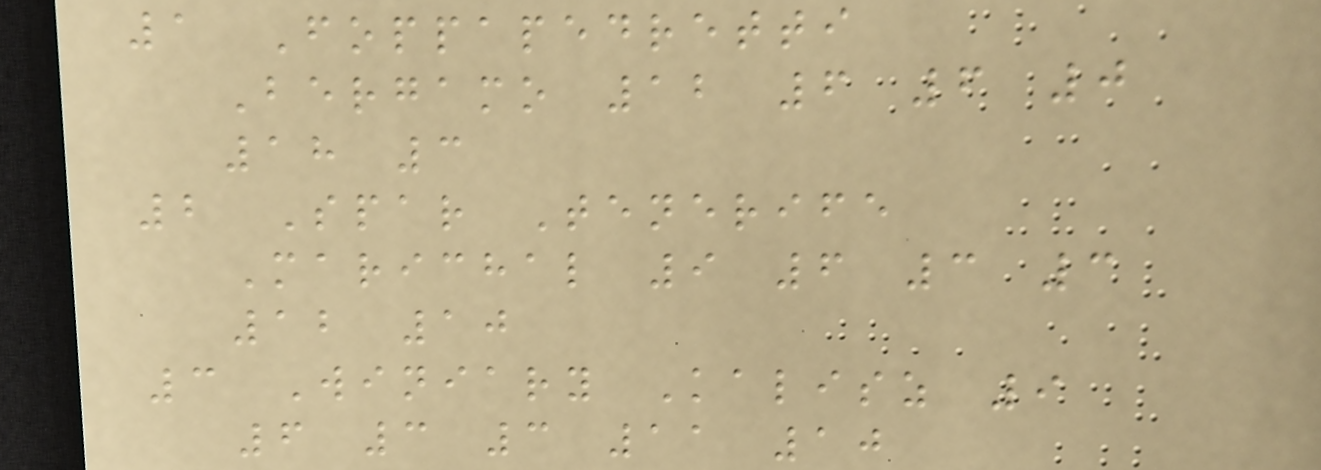1 Foppapedretti
Bergamo 12 6 6 0
18 3
2 Spar Tenerife
Marichal 9 6 3 3
12 10
3 Winiary Kalisz 9
6 3 3 11 10
